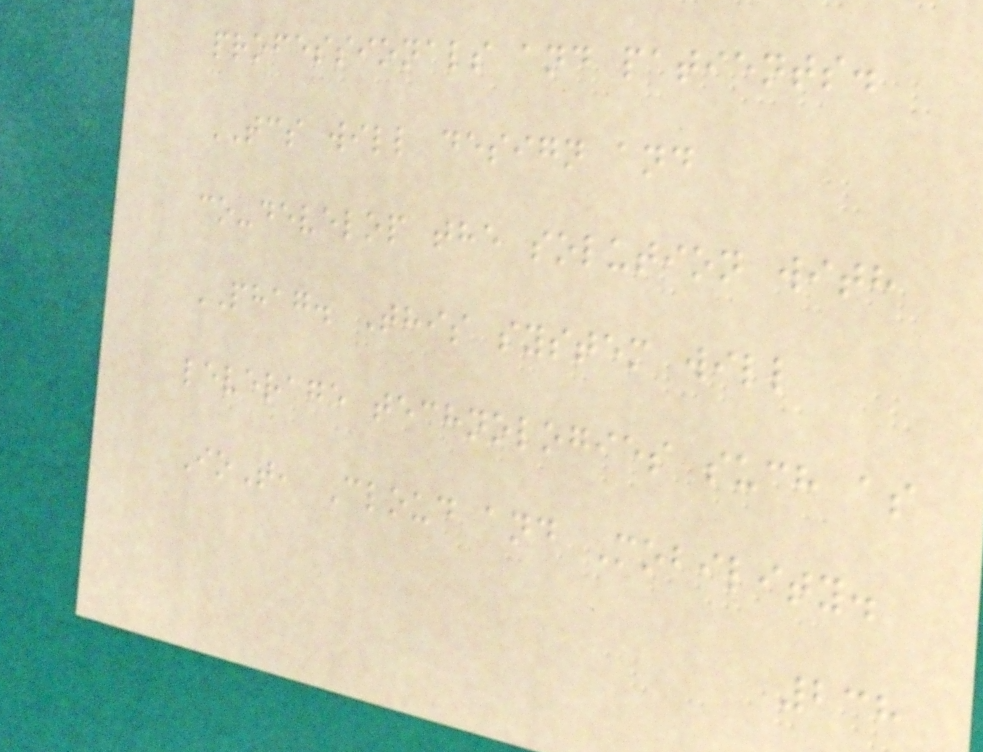professionals and patients.
TCS will design and
co-develop the solution with
PHAG. This system will
leverage technologies such as
IoT, Cloud and Mobility.
238
